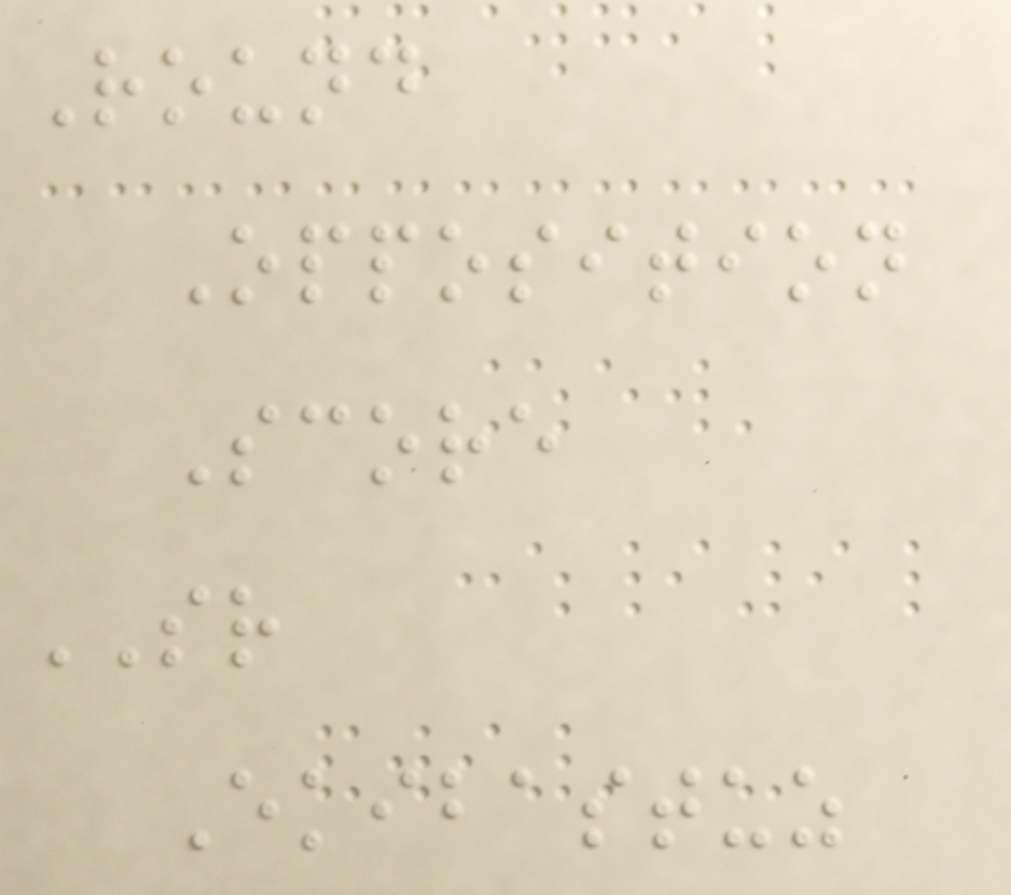Round
Opposition
Score
SR
Ekibastuz
